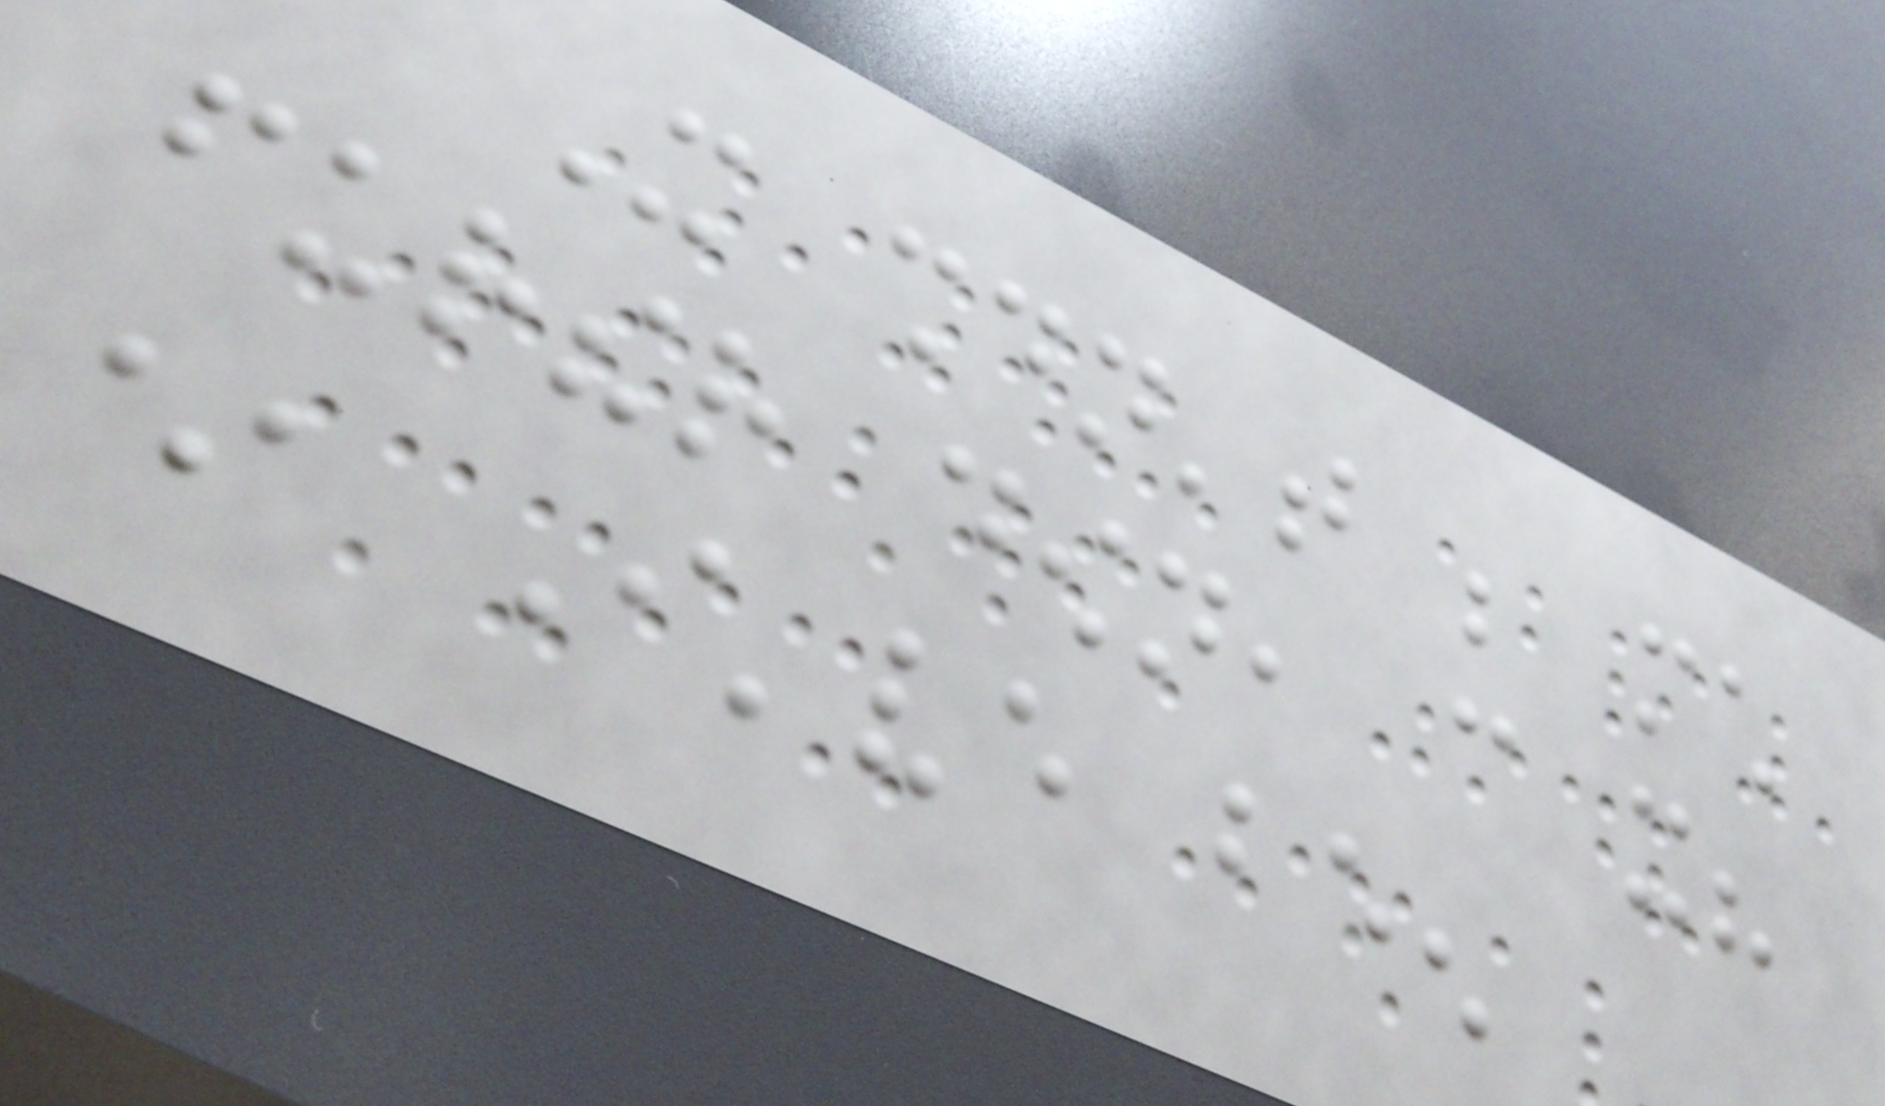It shouldn't be much
further down, can it?
* I've been
